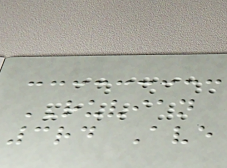RUVIAN
3rd Ave
